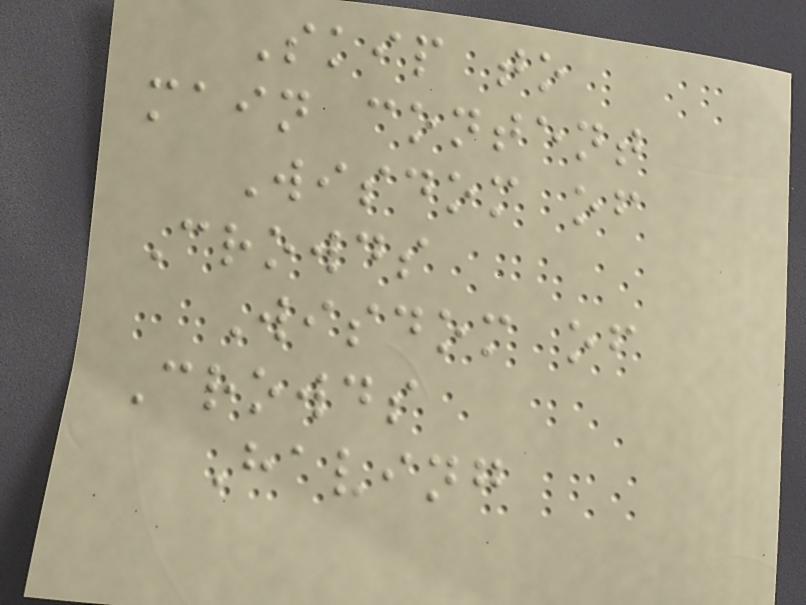Skip to
main content
Wisdom of
Crowds
Wisdom of
Crowds
Having
